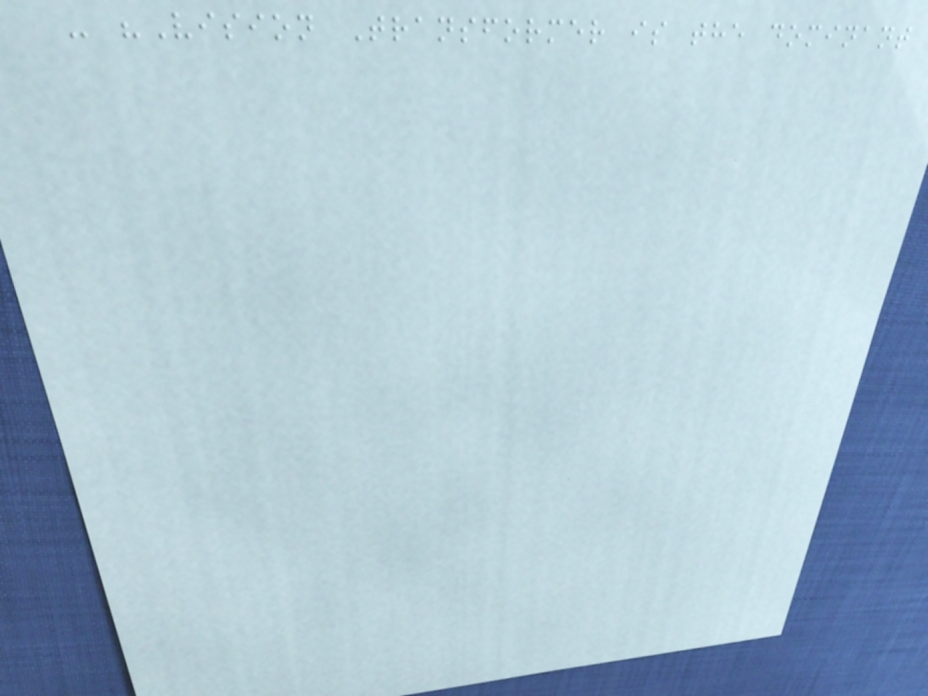- "Vision Transformer is the dominant
